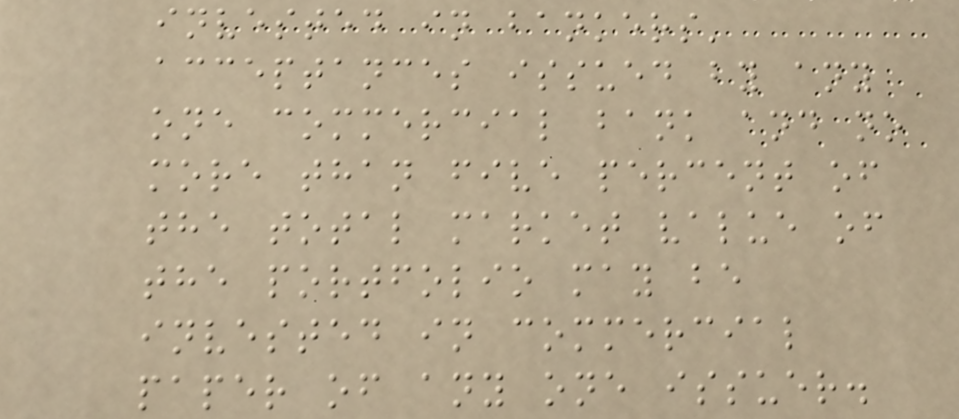invested in bankers'
acceptances issued by any
one commercial bank and no
more than five percent of
the total market value of
the portfolio may be
invested in commercial
paper of any one issuer.
